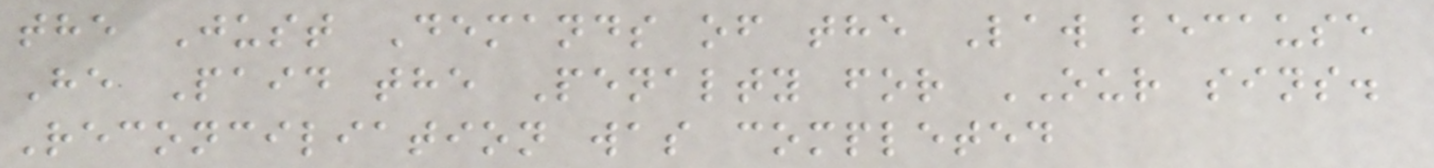the Just Demands of the Law because
He Paid the Penalty for OUR sins.
Reconciliation was completed
